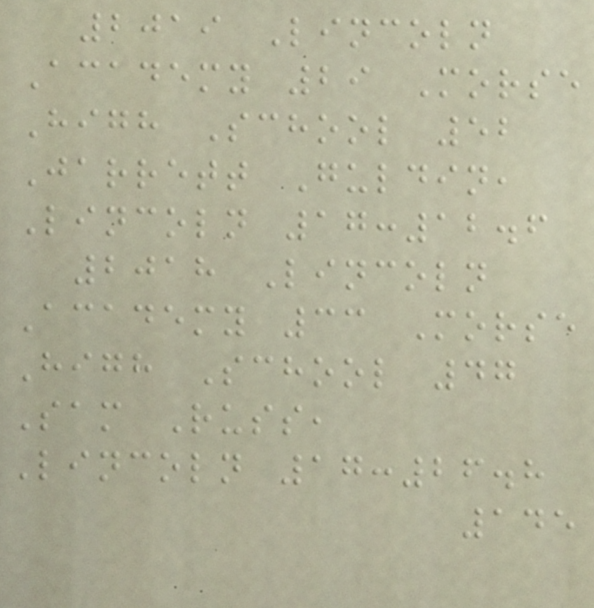2019 Lincoln
Academy 29 Morse
High School 52
Jarrett Guldin,
Lincoln 17:12.6
2018 Lincoln
Academy 33 Morse
High School 47
Sam Russ,
Lincoln 17:26.8
145
